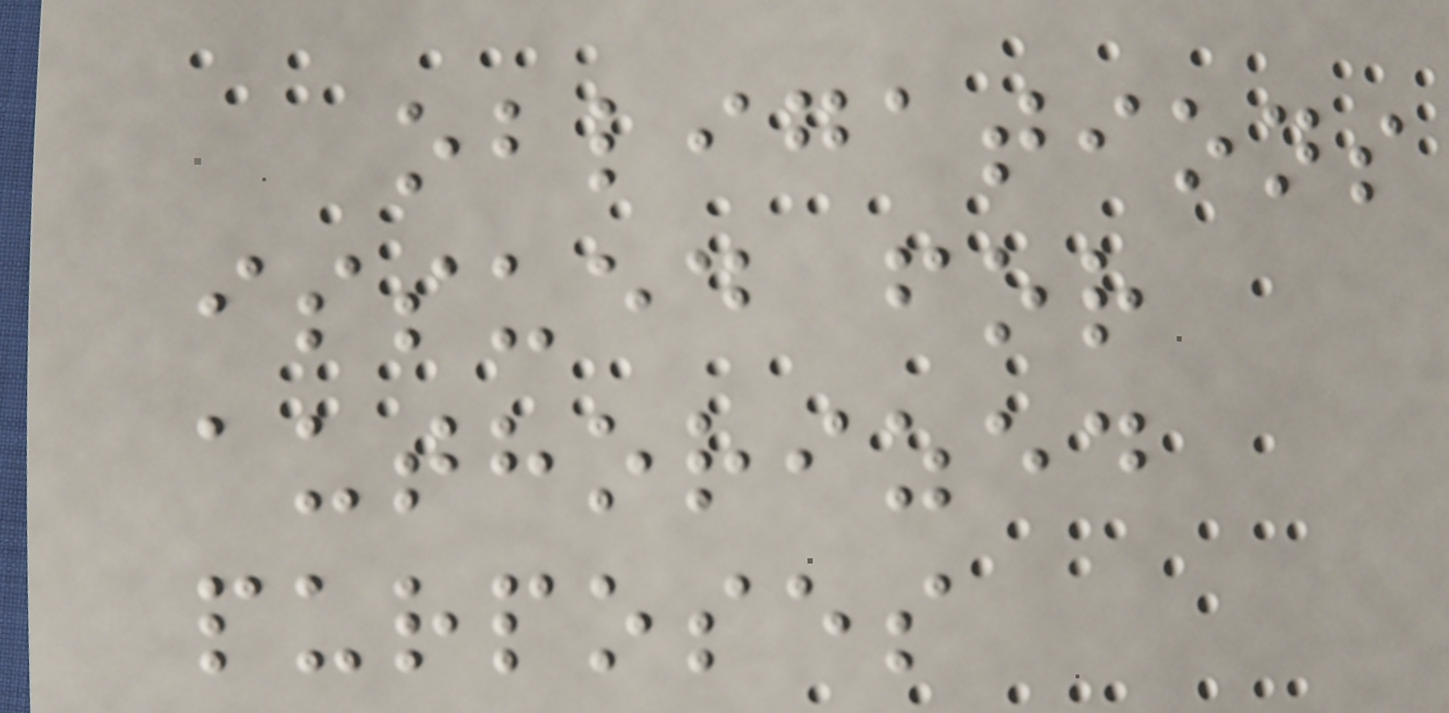obligations
issued for
authorized
purposes
